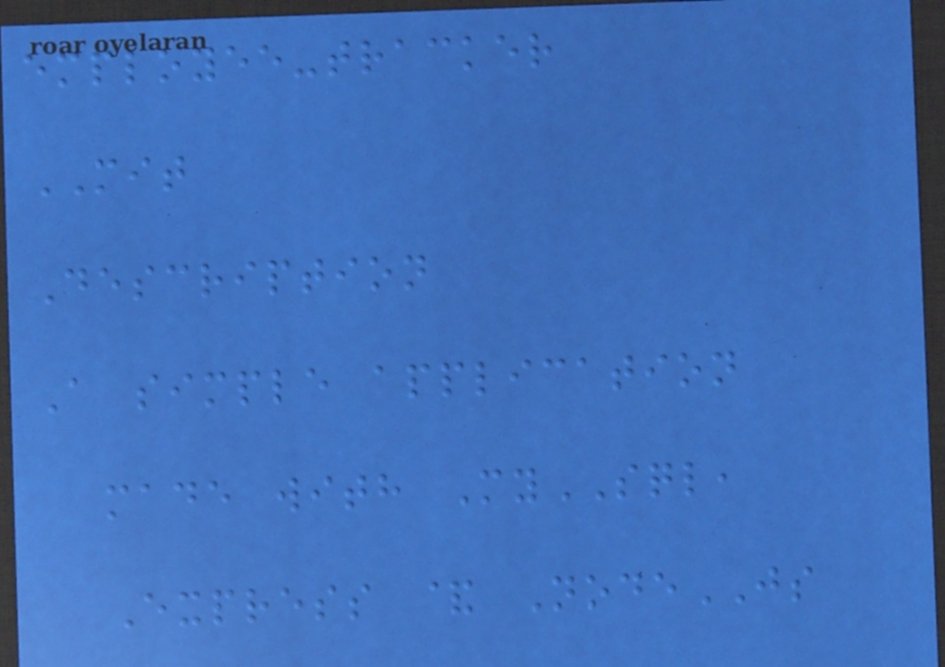employee-tracker
MIT
Description
A simple application
made with MySQL,
Express & NodeJS
